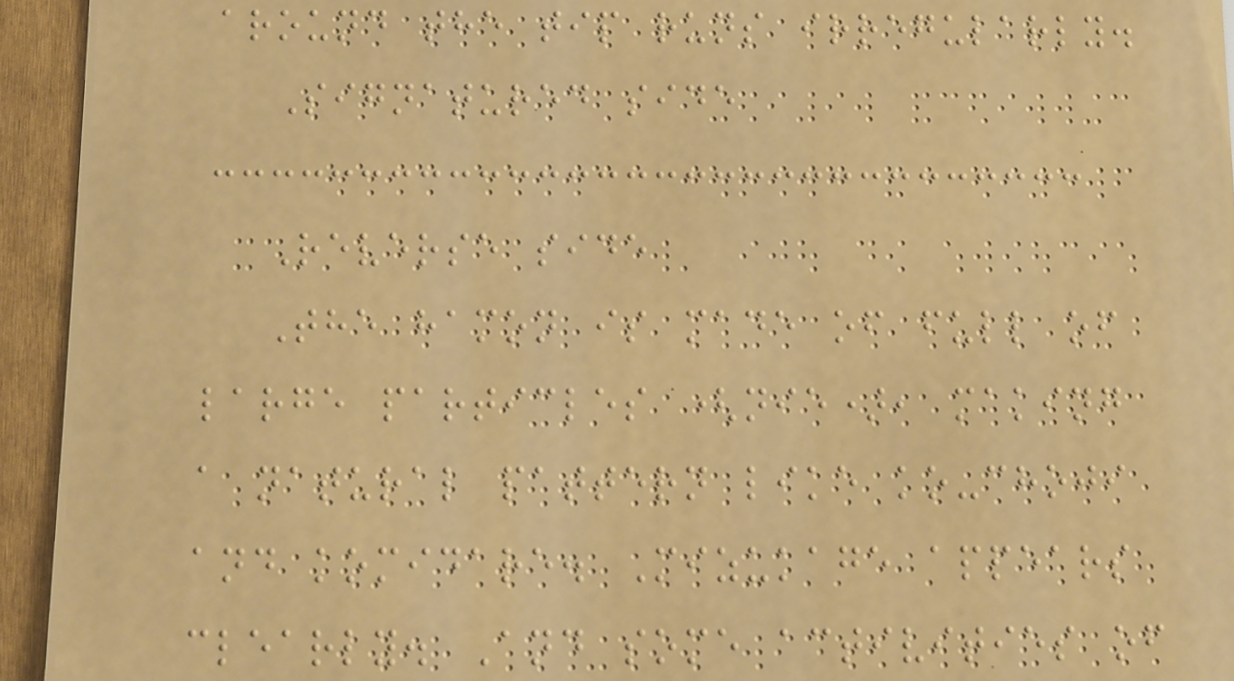around the tip runs irregularly.
Signatured side
Reverse side
The hamon is made of full of
large particles (nie), making
a natural pattern like ko-choji
and komidare. Mizukage appears
clearly. And some activities of
